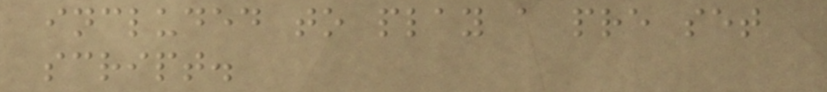included to play a pre set
script.
